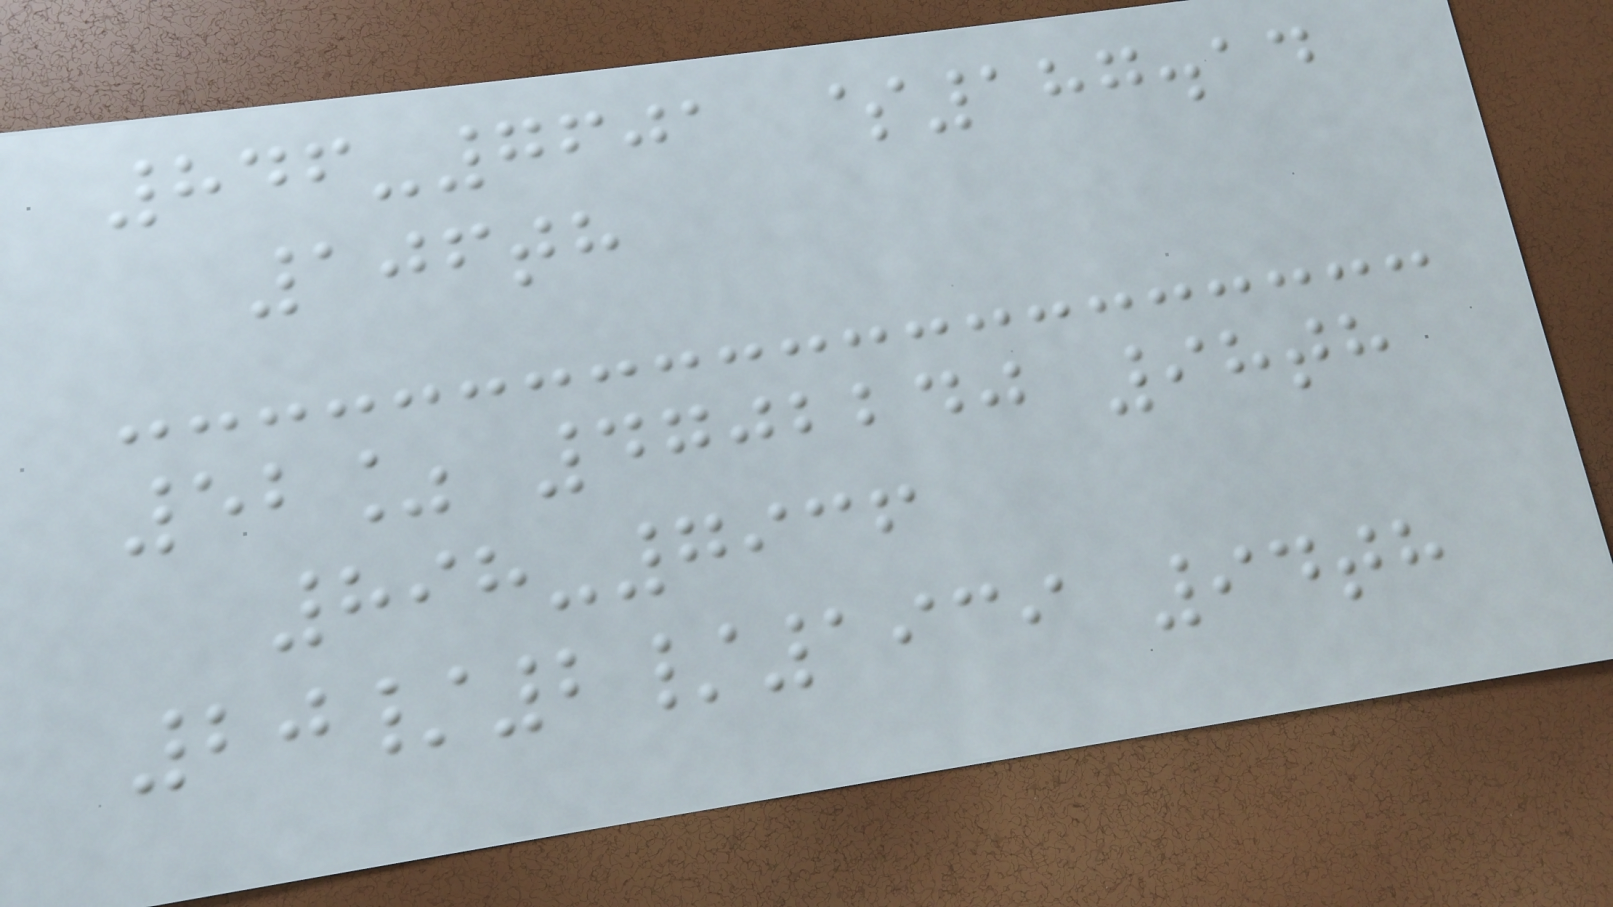846-7601 $187.14
106th
52% 4702240 98th
898-7936
20/2/1939 94th
